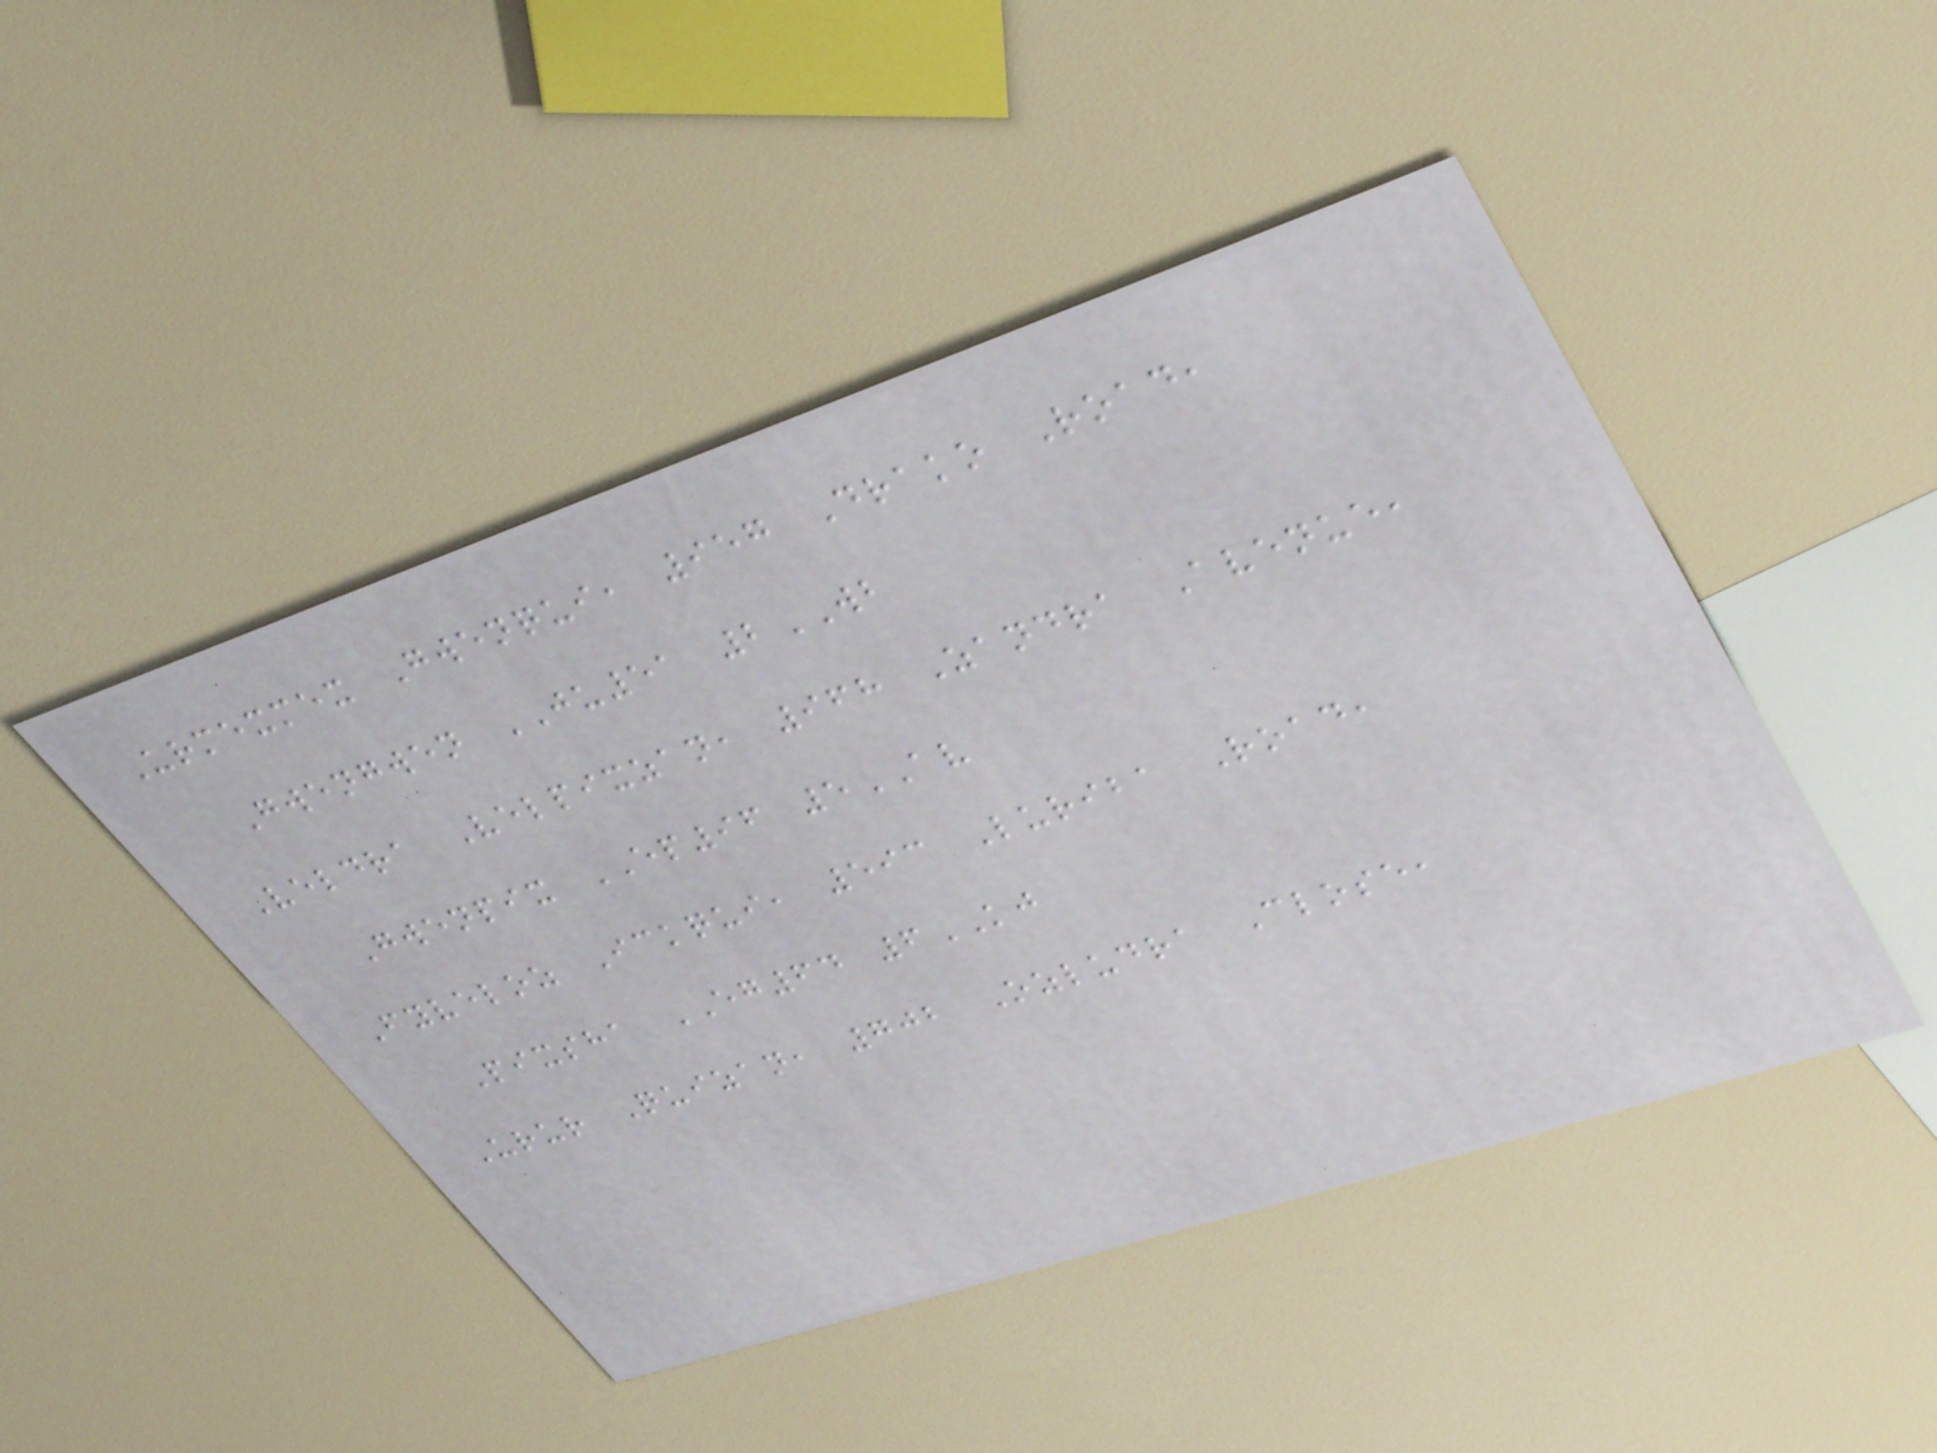Urmexmex Gwenqui, 957 Drako Road,
Gwengwen JU51 2WB
Veldra Velpixzan, 968 Zandra Avenue,
Gwenpix EP96 5AV
Fyveloz Ickqui, 593 Luriba Road,
Pixsha EG64 6KJ
Urur Quizan, 702 Ozludra Close,
